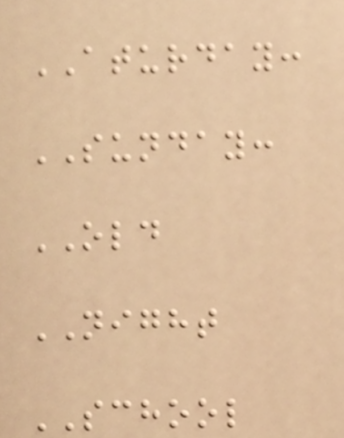ATURDAY:
SUNDAY:
OLD
NIGHT
SCHOOL
